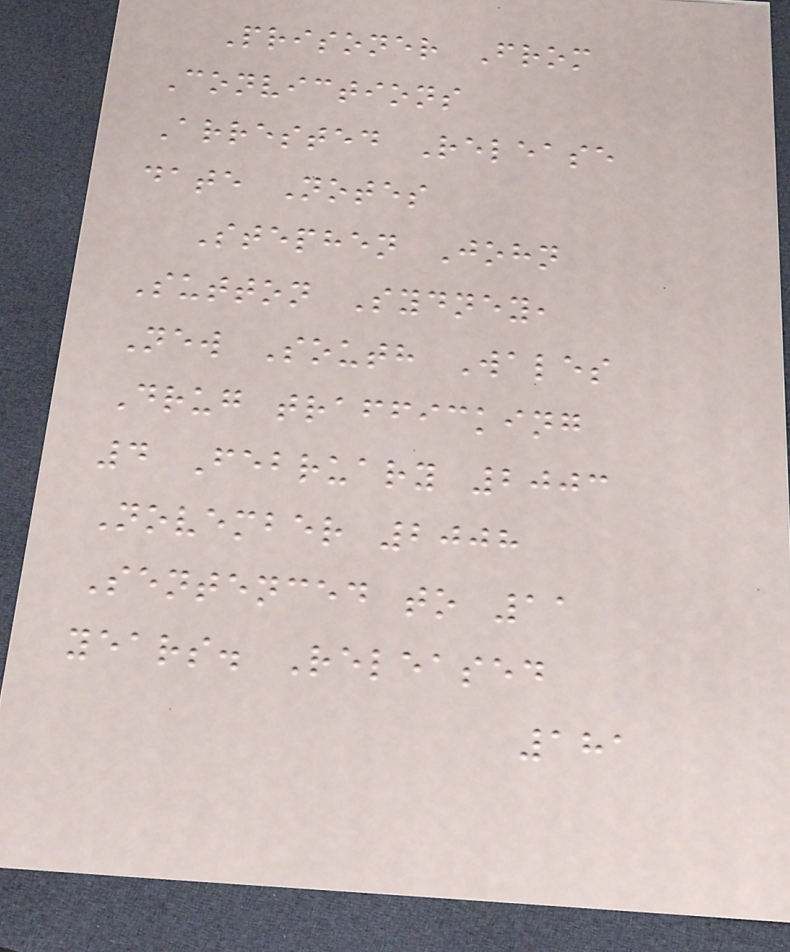Prisoner From
Convictions
Arrested Release
date Notes
Stephen John
Sutton Sydney,
New South Wales
Drug trafficking
4 February 2003
November 2008
Sentenced to 11
years. Released
181
